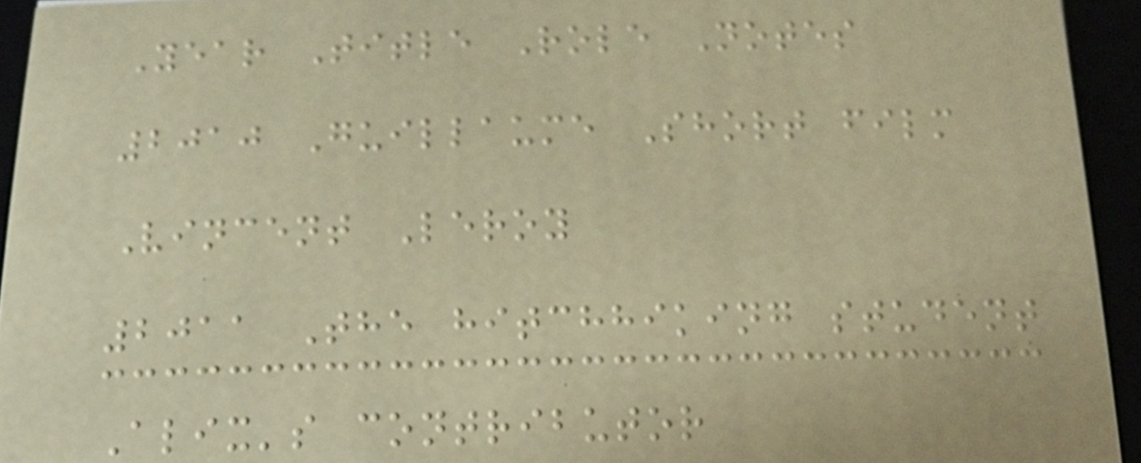Year Title Role Notes
2010 Guillaume Short film
Vincent Leroy
2011 The hitchhiking student
Alix's contributor
